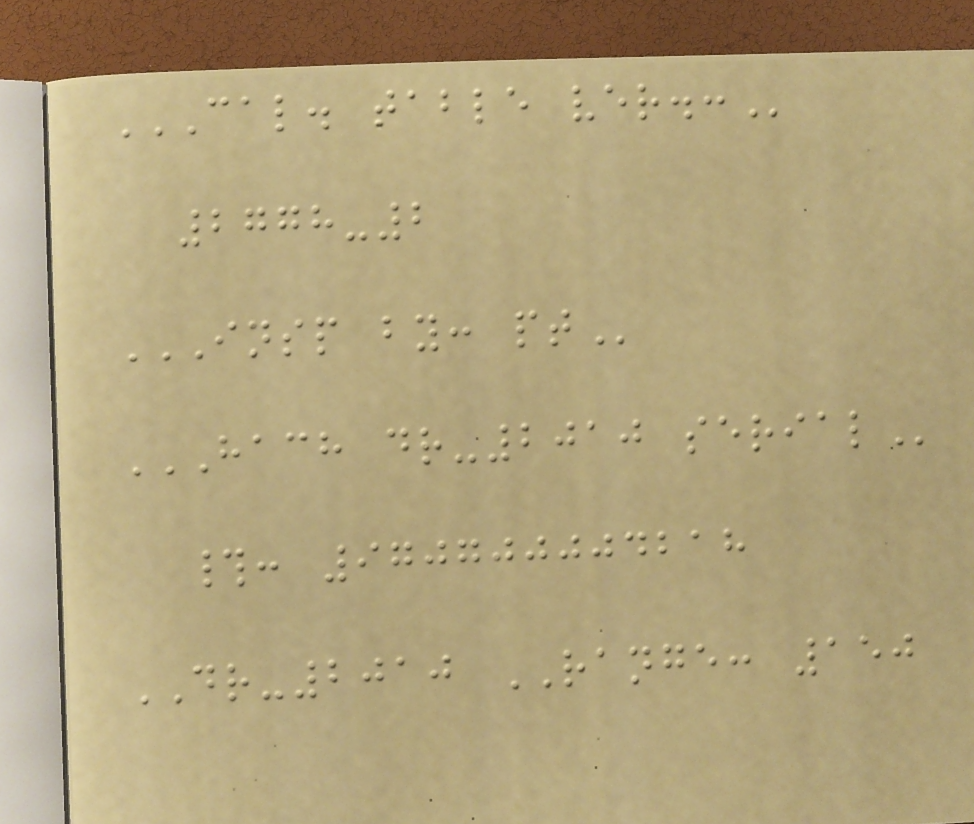CAL. TABLE VER.:
2778-2
INSP BY: PT
HACH DR-2010 SERIAL
#: 970700004218
DR-2010 RANGE: 150
